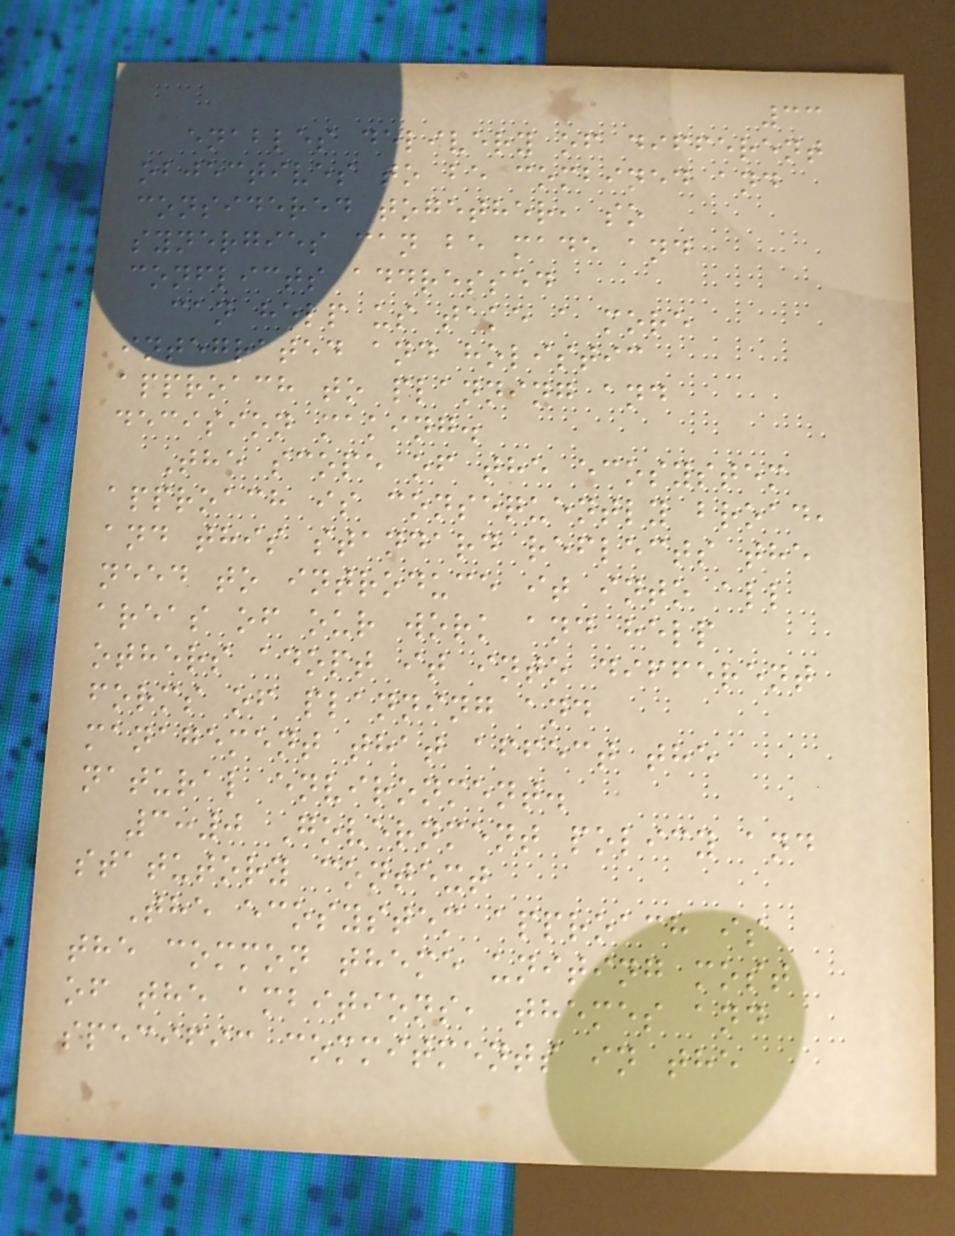33
enables delivery of different
objectives to be combined and
considered together, so
synergies can be made and
conflicts addressed
can help us take a more
integrated and holistic
approach to planning and
decision making.
The scope of the ecosystem
approach is consequently broad,
and this standard reflects the
need to introduce it into all
areas of our work and help
others adopt it into different
forms of planning and
management that affect the
natural environment.
3:0 Government policy and
statutory context
The ecosystem approach is
the common theme uniting most
of the ambitions, themes and
specific commitments in the
